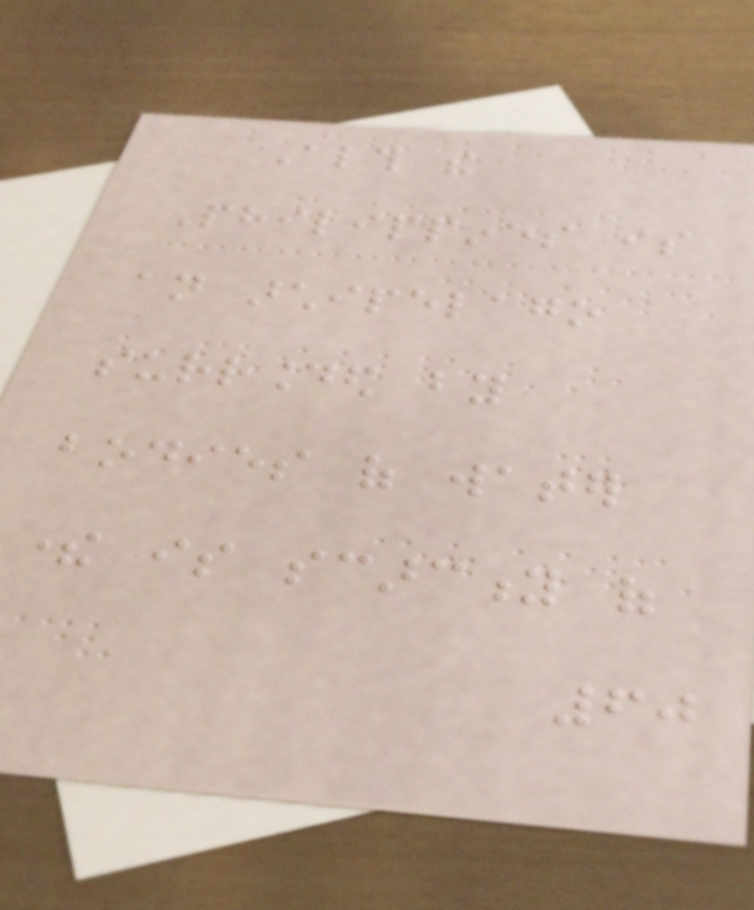Although the
Philippines is
an archipelago
surrounded by
bodies of water
there is scarcity of
60
